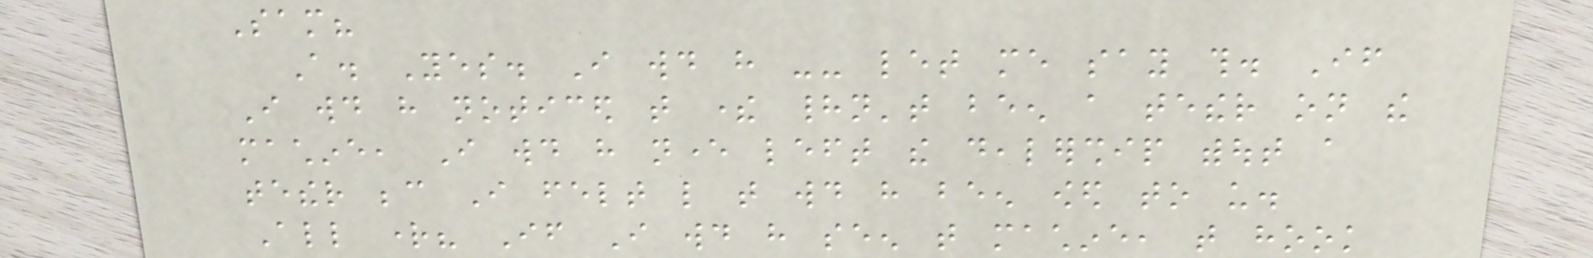Sam?
A. Yes. I would have -- let me say this. If
I would have noticed that there hadn't been a tether on the
machine, I would have never left the dealership without a
tether because I felt like that would have been owed to us.
All right? If I would have seen that machine, that hook
